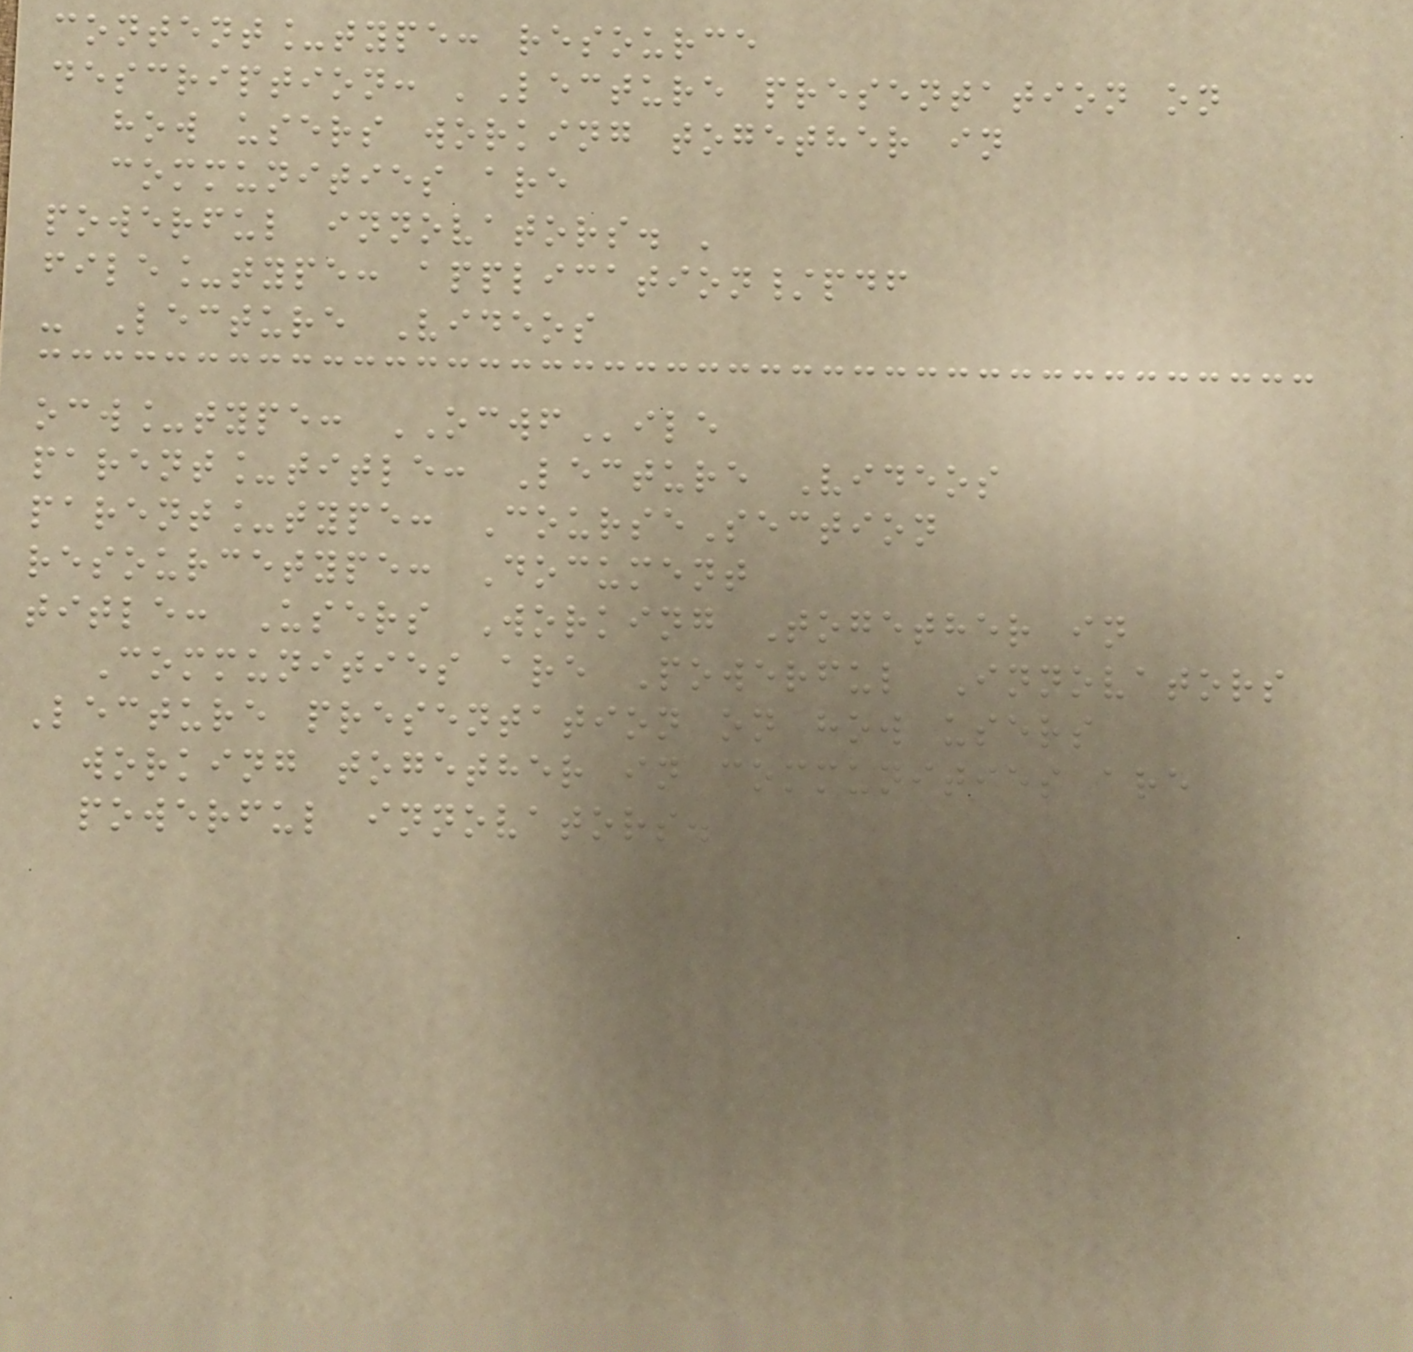content_type: resource
description: 'Lecture presentation on
how users working together in
communities are
powerful innovators. '
file_type: application/pdf
- Lecture Videos
ocw_type: OCWFile
parent_title: Lecture Videos
parent_type: CourseSection
resourcetype: Document
title: Users Working Together in
Communities are Powerful Innovators
Lecture presentation on how users
working together in communities are
powerful innovators.
